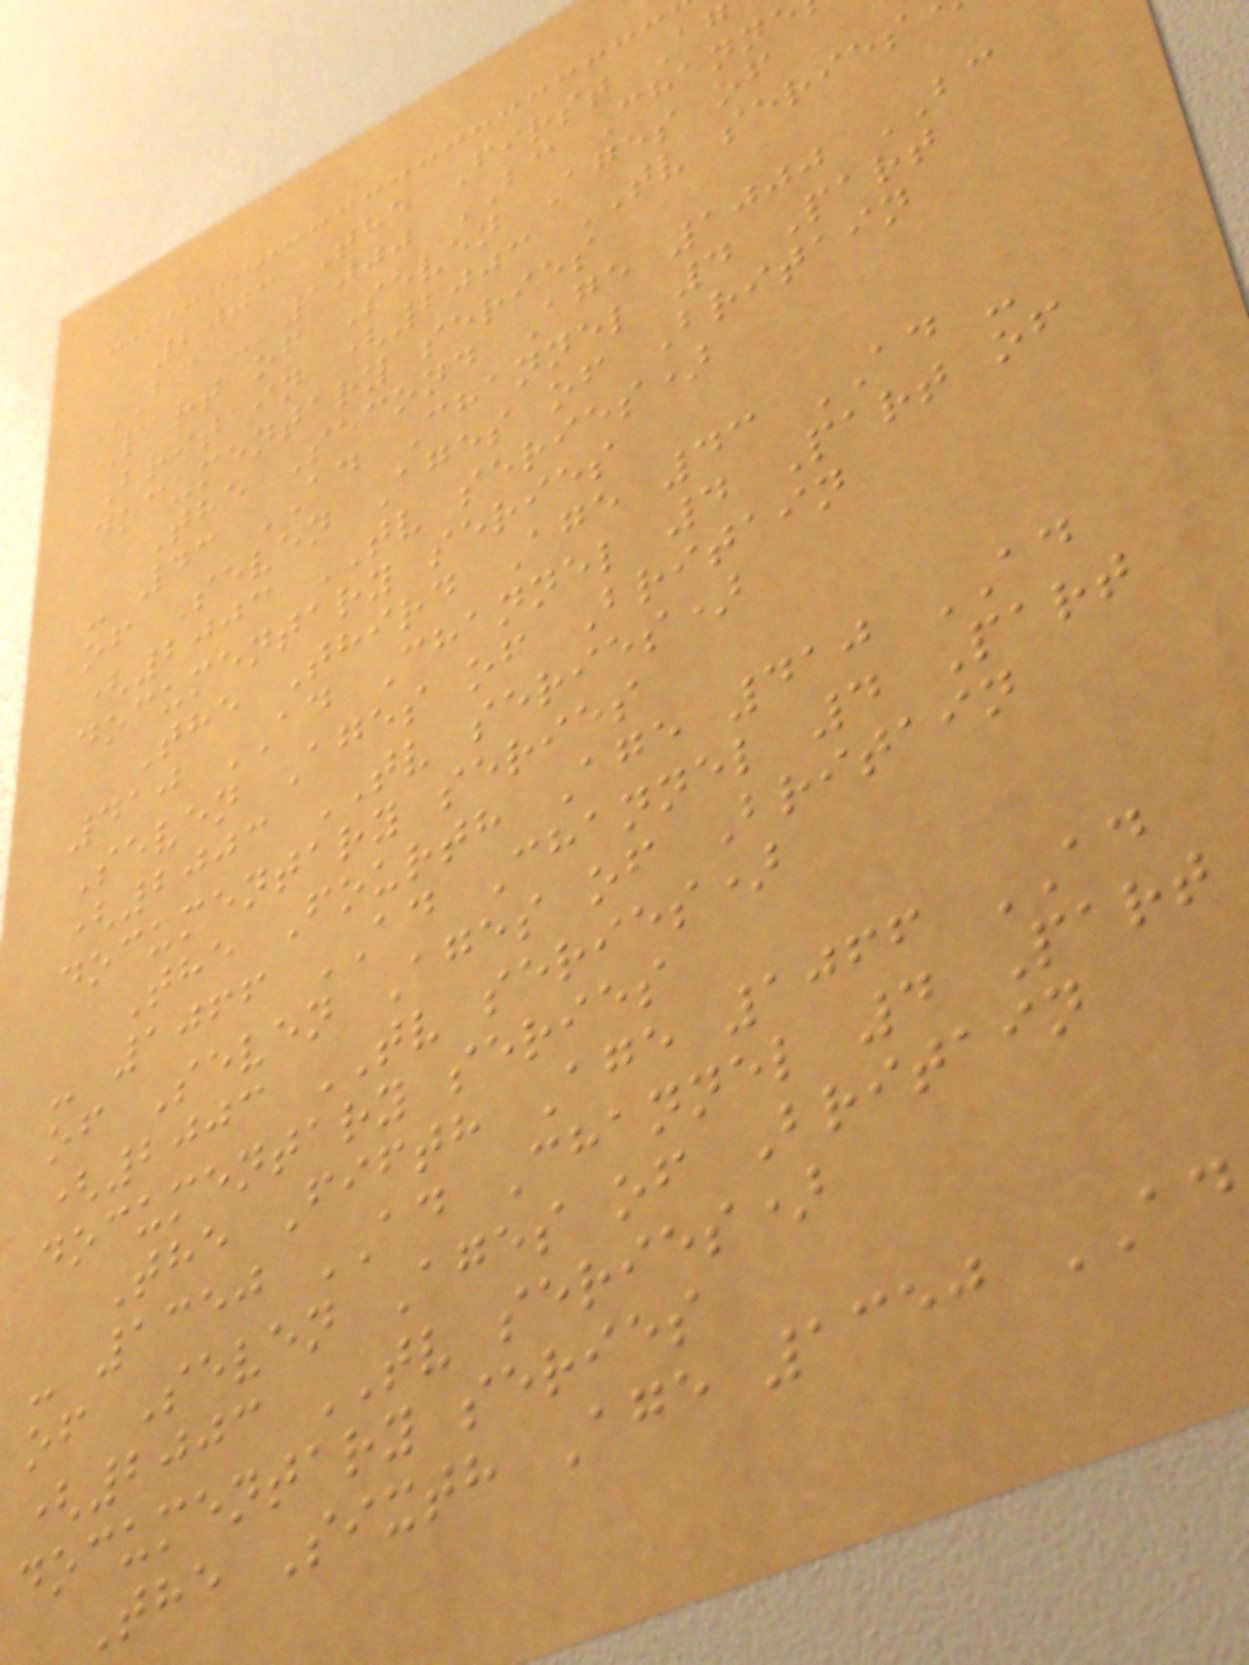2003 The First Ag
BC - 1000 BC Chann
Part of Seven Ages of
Britain (2003 TV series
documentary series
The Second Age 1000 BC
- 43 AD Channel 4 Part
of Seven Ages of Britain
(2003 TV series)
documentary series
The Third Age 43 AD -
410 AD Channel 4 Part of
Seven Ages of Britain
(2003 TV series)
documentary series
The Fourth Age 410 AD
- 1066 AD Channel 4 Part
of Seven Ages of Britain
(2003 TV series)
documentary series
The Fifth Age 1066 AD
- 1350 AD Channel 4 Part
of Seven Ages of Britain
(2003 TV series)
documentary series
The Sixth Age 1350 AD
